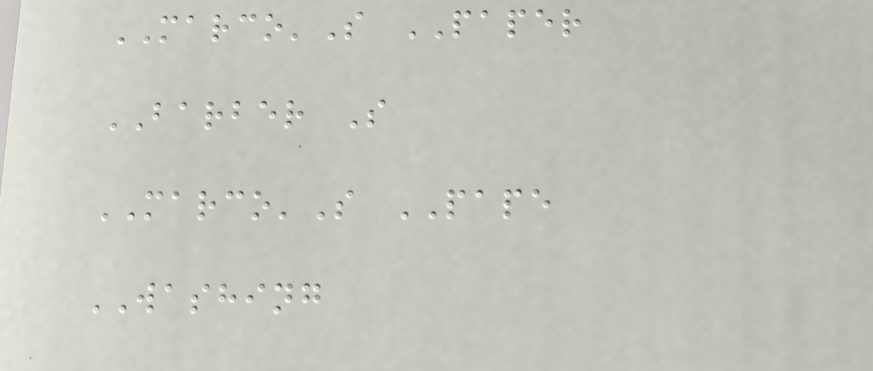MARCO'S PAPER
BARBER S
MARCO'S PAPE
WASHING
